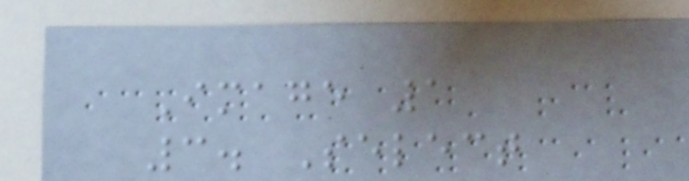Image 1
3. Select
